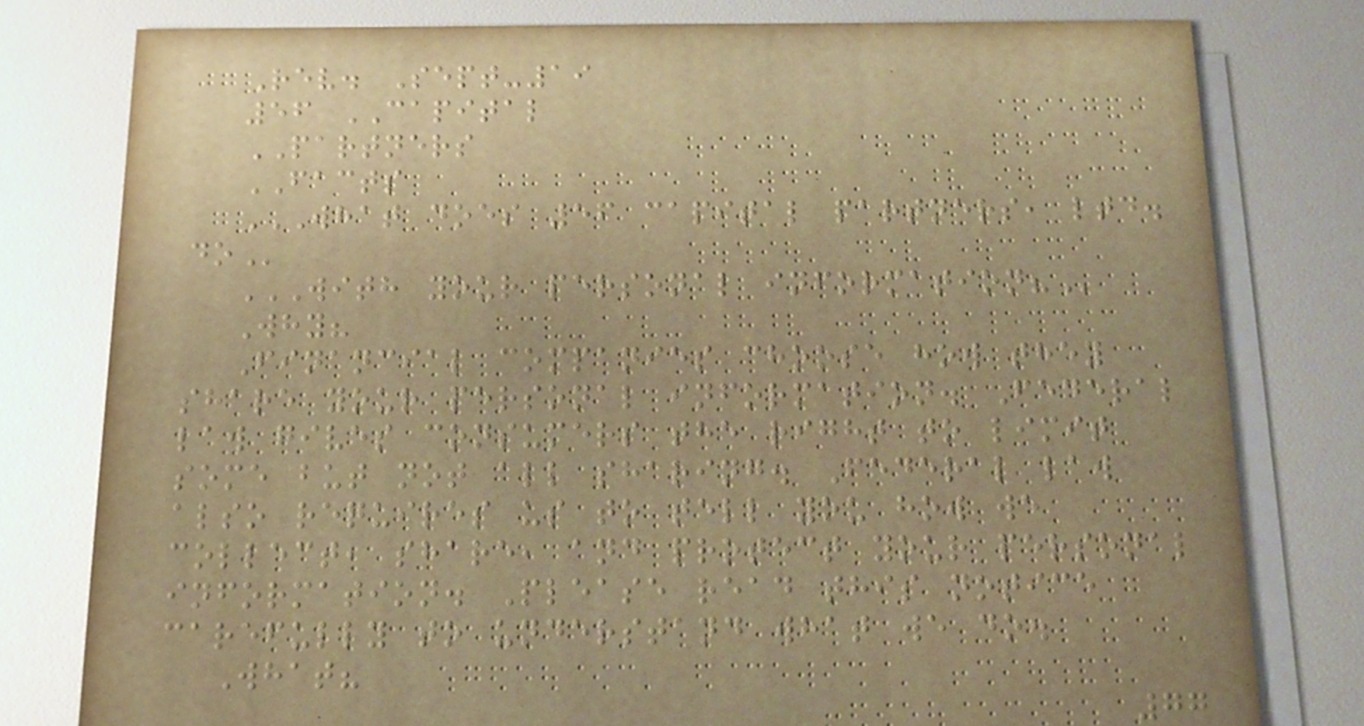Rev. Sept-19
56 CAPITAL
PARTNERS
FACTS
WHAT DOES 56 CAPITAL PARTNERS, LTD.
DO
WITH YOUR PERSONAL INFORMATION?
Why?
Financial companies choose how they
share your personal information. Federal
law gives consumers the right to limit
some but not all sharing. Federal law
also requires us to tell you how we
collect, share, and protect your personal
information. Please read this notice
carefully to understand what we do.
What?
77
